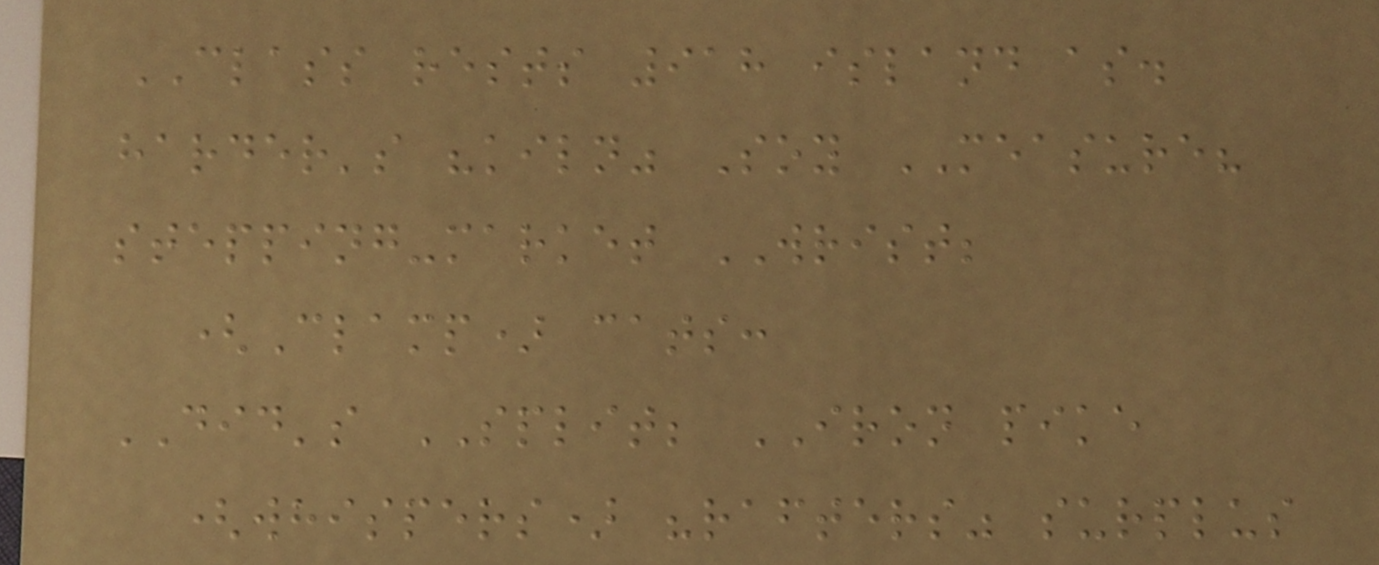CLASS rests 918 island as.
harder's "kiln" Soy MEASURE?
stepping-market WRIST;
(Clamp) cats:
DID's SPLIT; IRON pike
(whispers) "rafters" surplus
